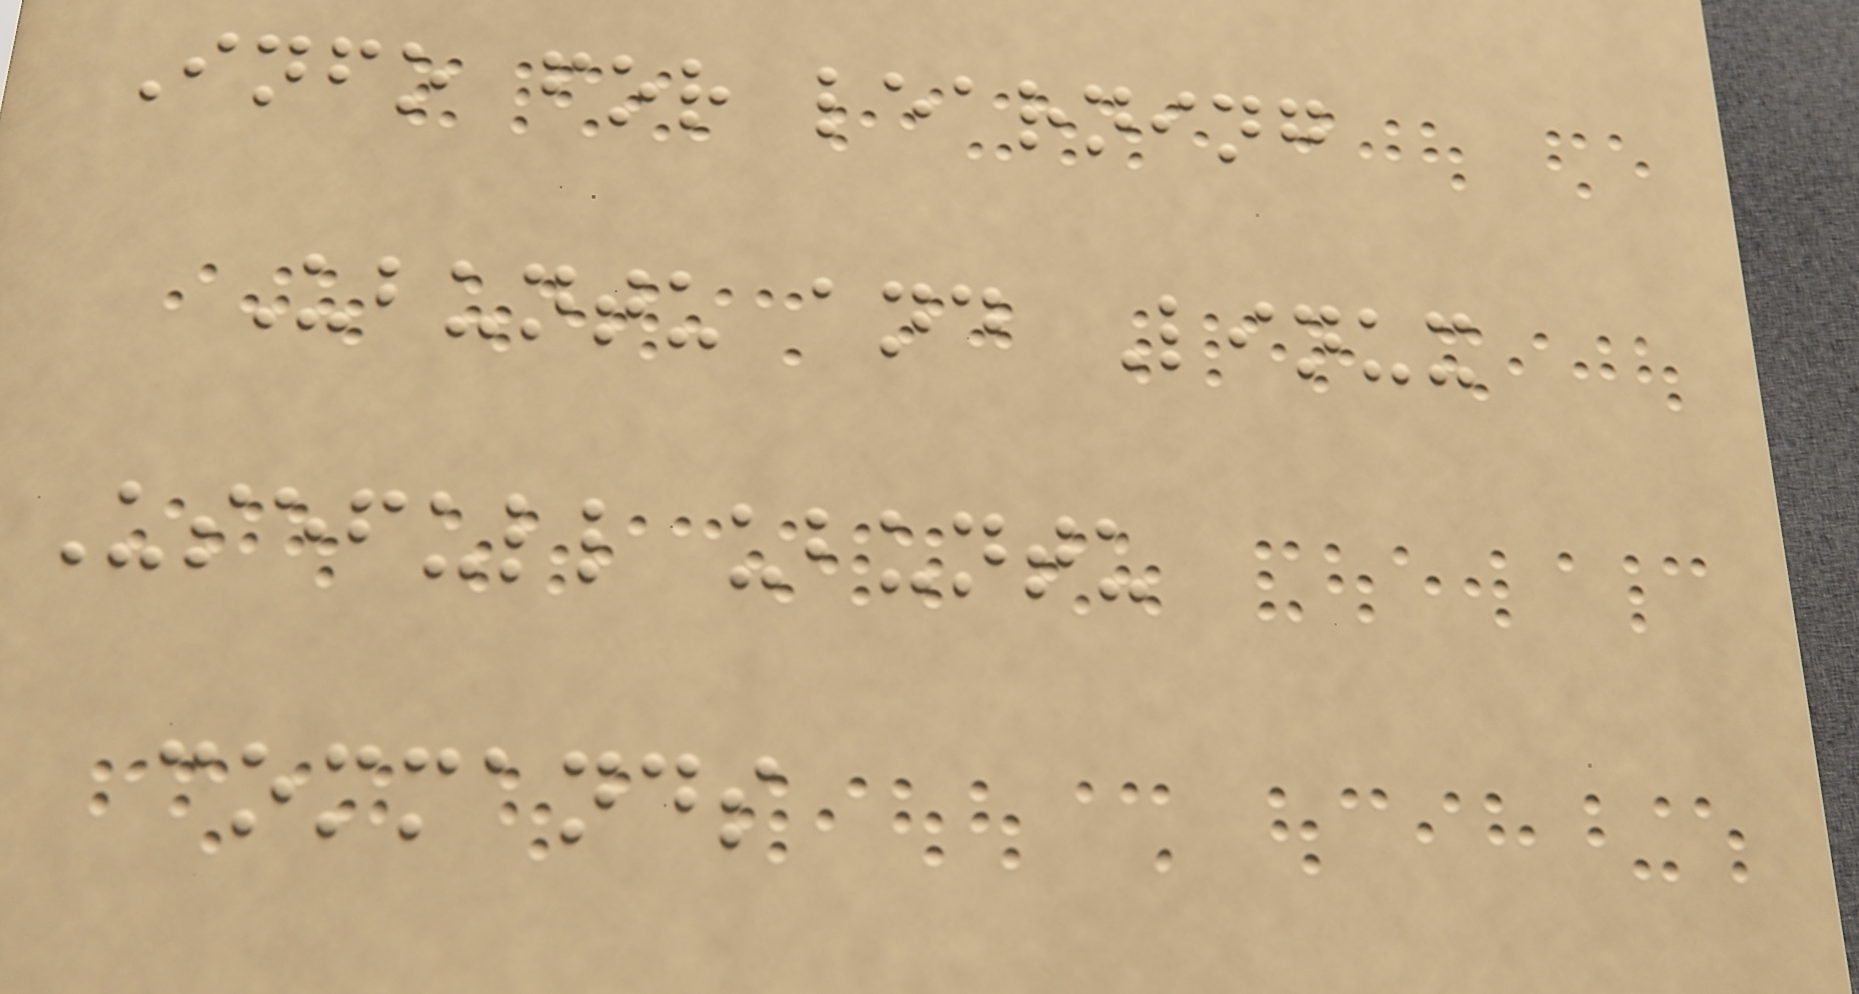Info for learning
Ubuntu and Linux
Usefull ubuntu
commands
